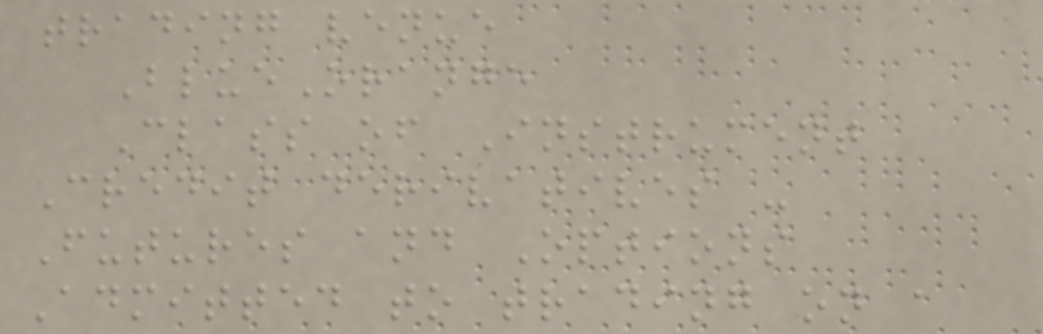trading venue
BlueOrange
Class of Instrument
Credit derivatives -
Futures and Options
Admitted to trading on a
